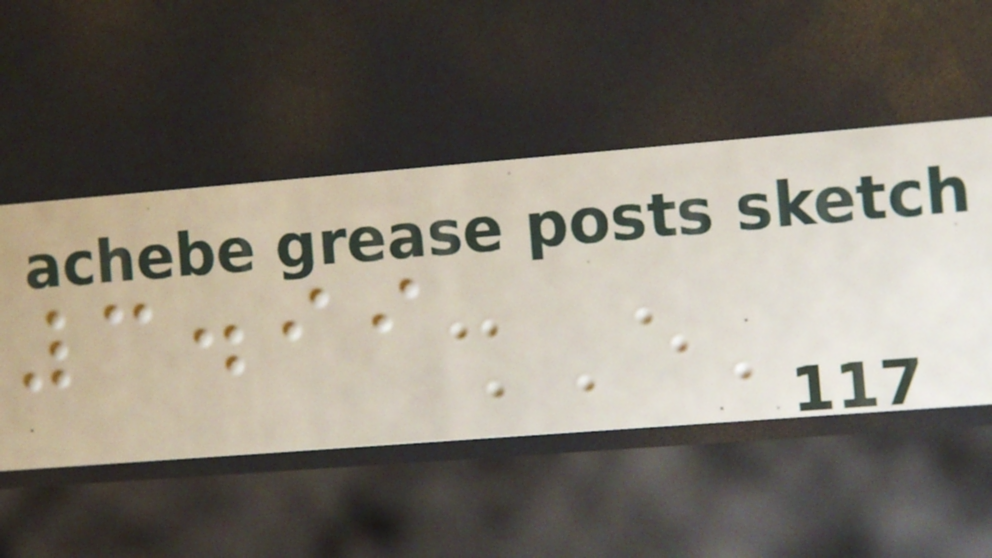3.99
